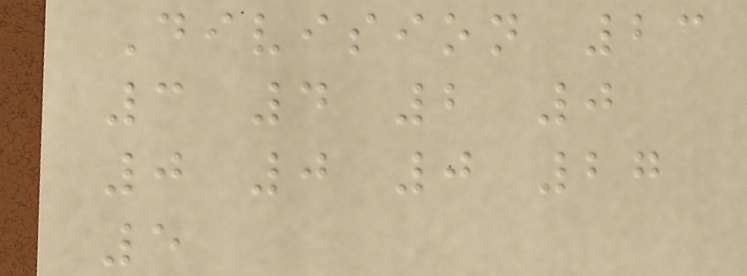Division 23
3 4 2 0
0 0 0 27
5
